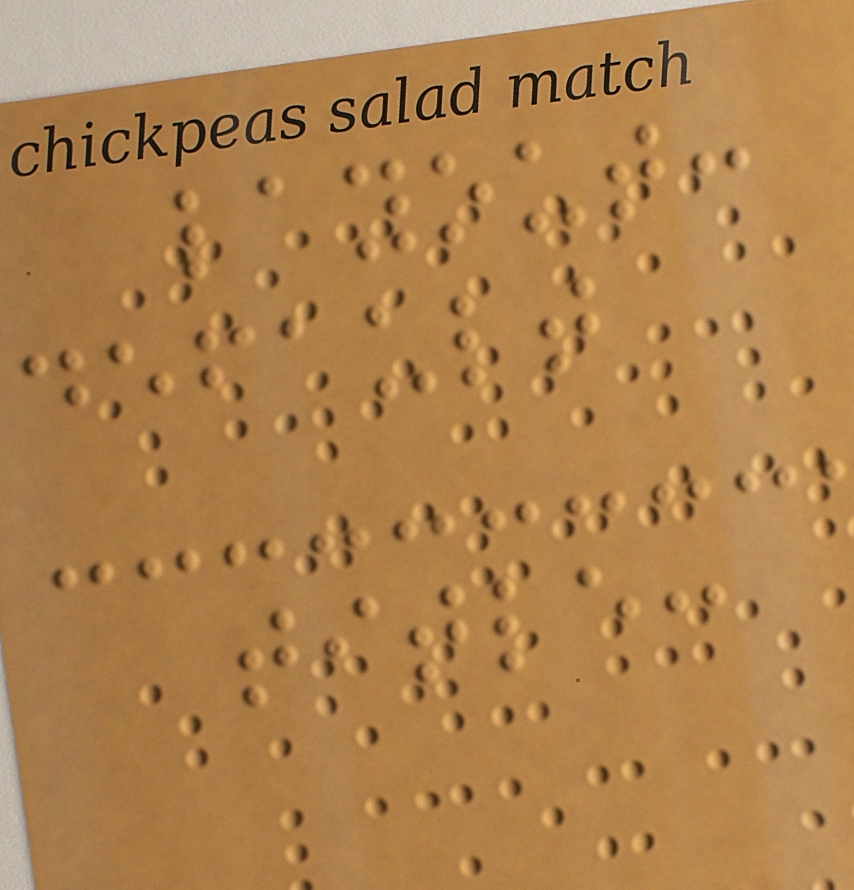layout:
default
title:
